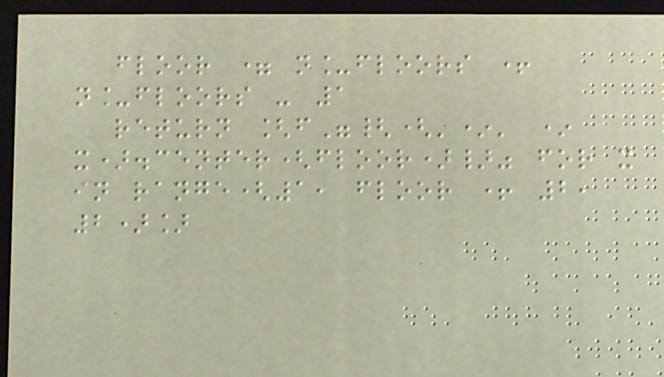floor = n_floors +
n_floors - 1
return [f"{('*' *
x).center(floor)}" for x
in range(1, floor + 2,
2)]
